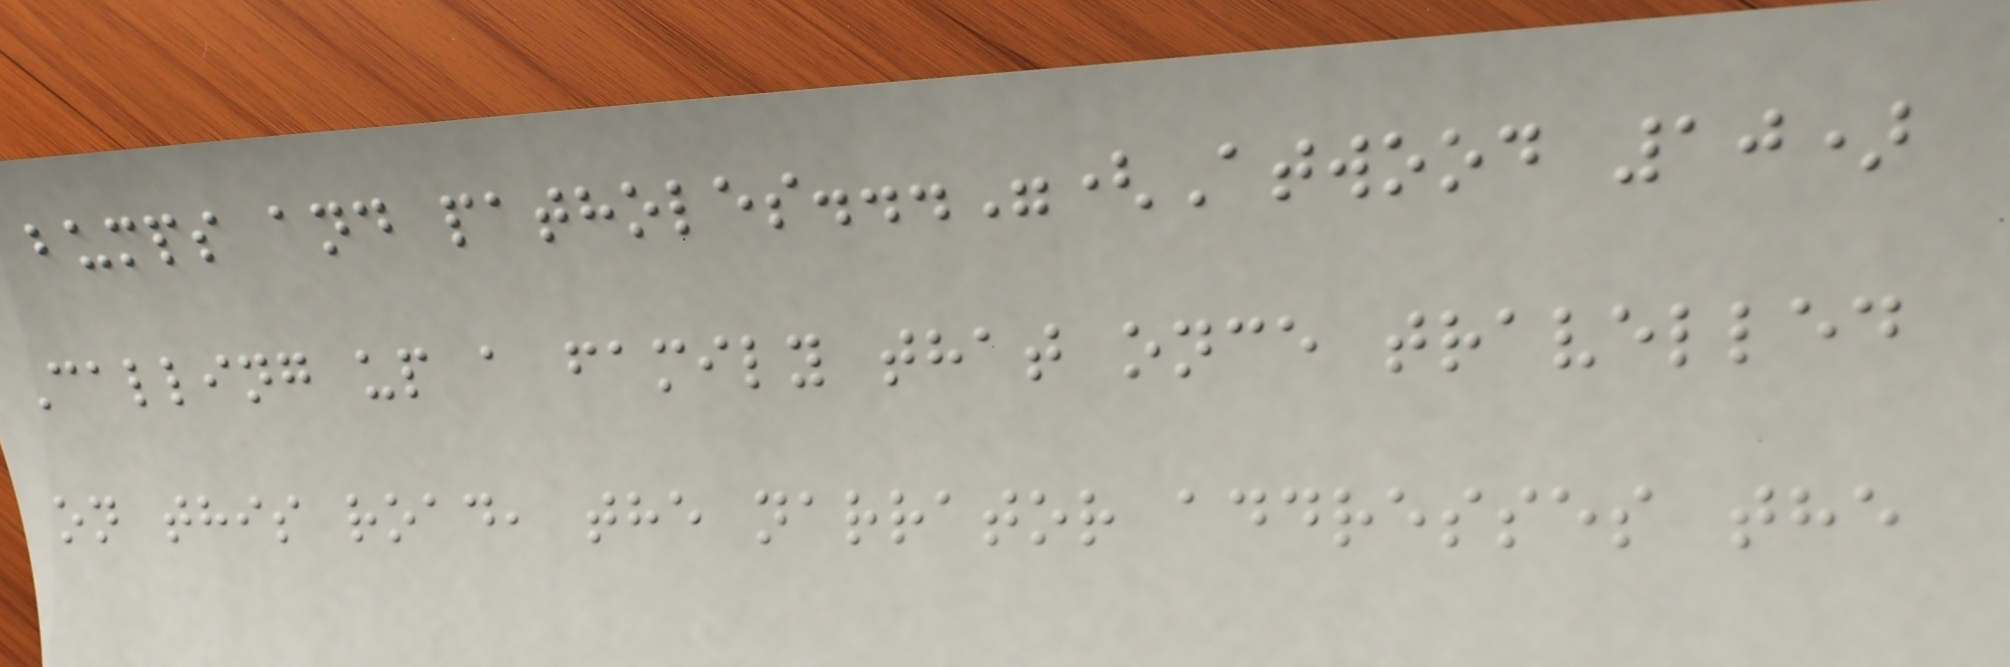bumps and patholes..."(Atwood 10)
Calling up a family that once travelled
on this road, the narrator addresses the
